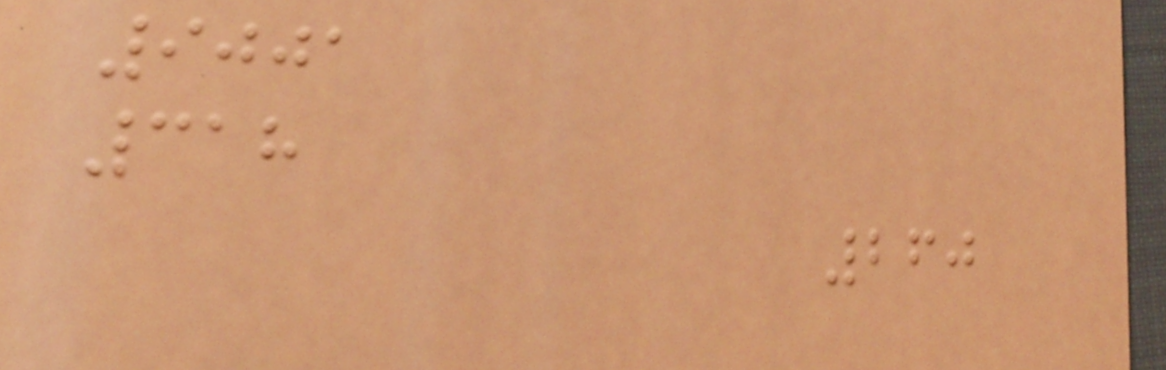9001
318
260
